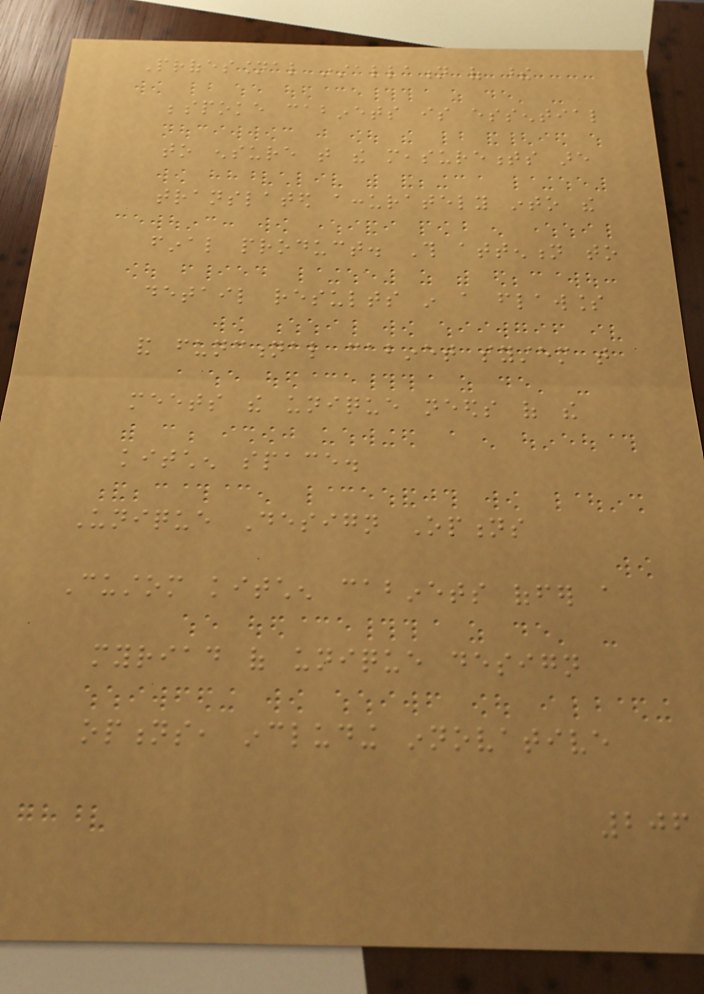Professional installation of these
bespoke cabinets is essential
to ensure that the measurements are
translated accurately into the
final product. This attention to
detail results in a flawless
and functional cabinet system that
meets the unique needs of the
kitchen space.
Unique Design Options
Custom kitchen cabinets offer a
myriad of unique design
options, including innovative
206
